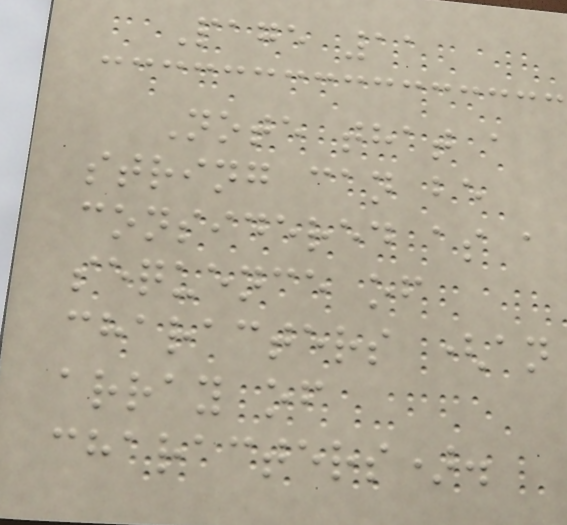Page 11
Note that a
string can be
considered as a
sequence of
characters (an
array of
characters).
